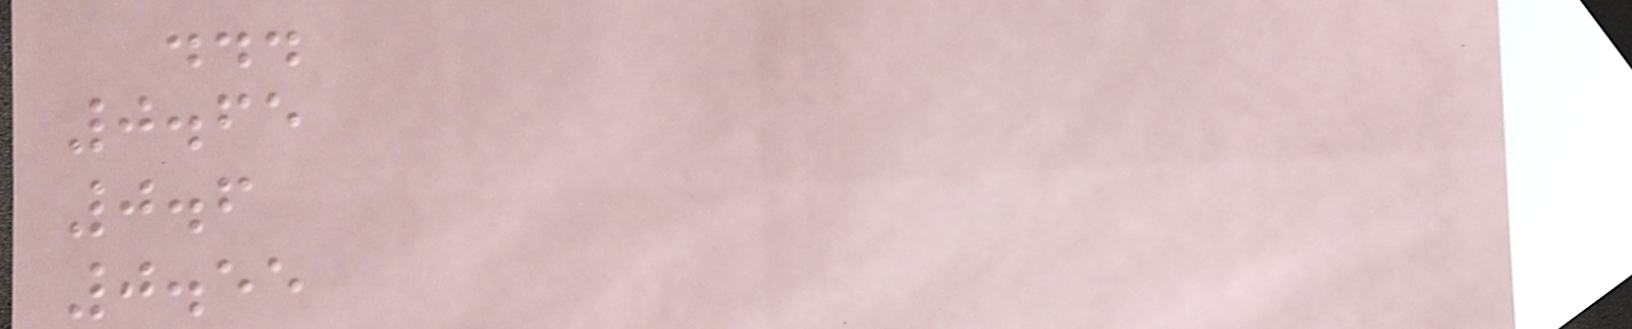...
0.65
0.6
0.55
